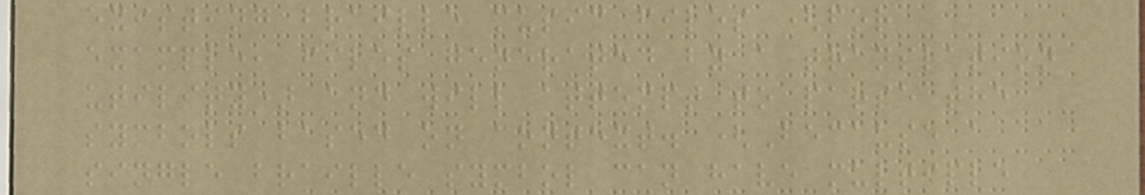existing braille music files (for
example, files generated by a translation
utility) and will attempt to parse the
symbols based on context. (Because a
single braille symbol can have multiple
